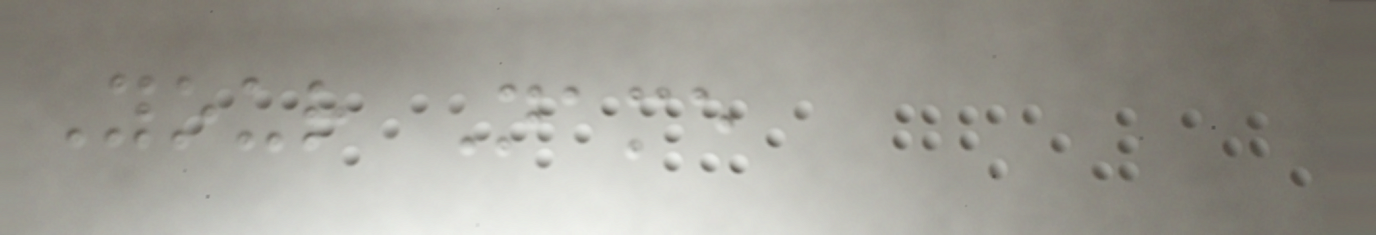Your Name
